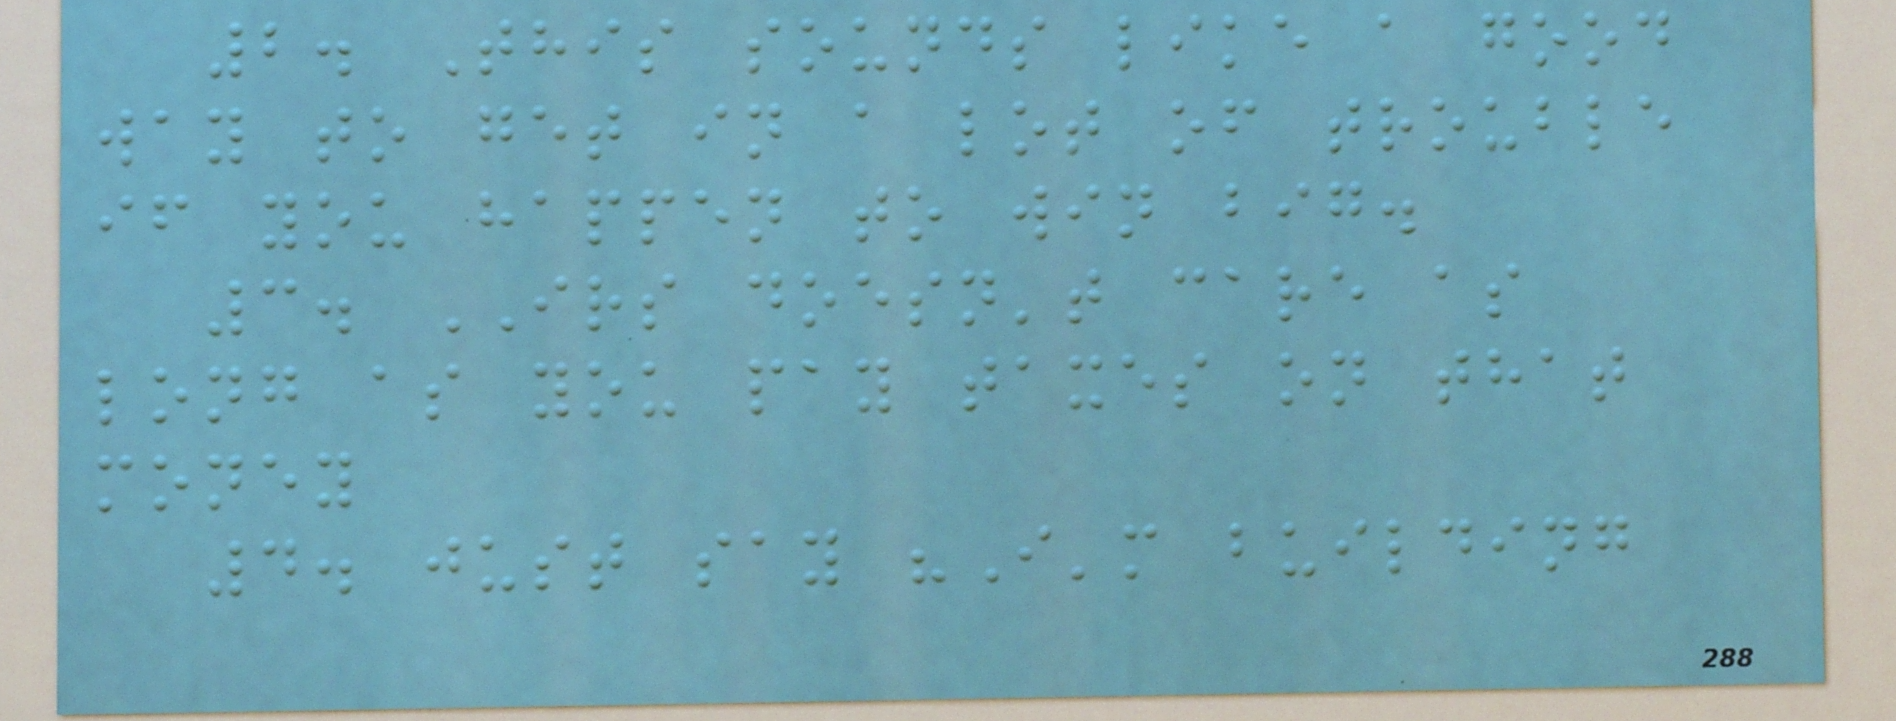2. This sounds like a good
way to get in a lot of trouble
if you happen to win big.
3. IRS doesn't care as
long as you pay taxes on that
money
4. just say "I'm building
